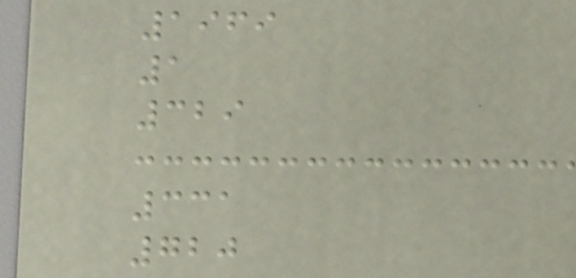1969
1
329
331
720
